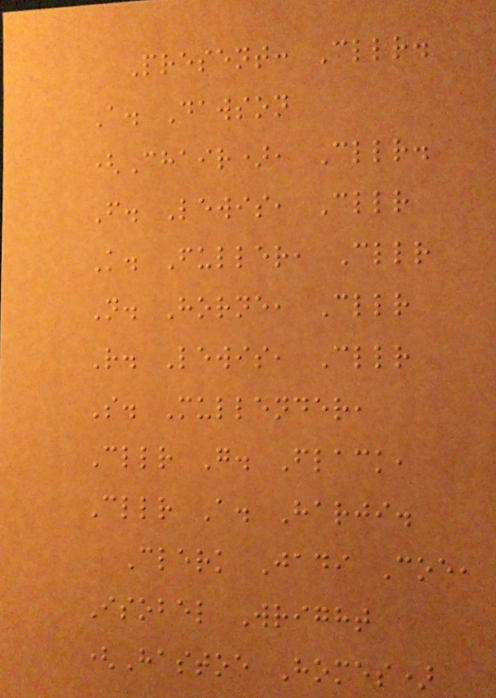Present: Cllr.
A. Dawson
(Chair), Cllr.
F. Lewis, Cllr
K. Fuller, Cllr
N. Horne, Cllr
R. Lewis, Cllr
S. Mullender,
Cllr G. Flack,
Cllr A. Harji.
Clerk Jadi Coe,
Isobel Wright
(Hastoe Homes)
